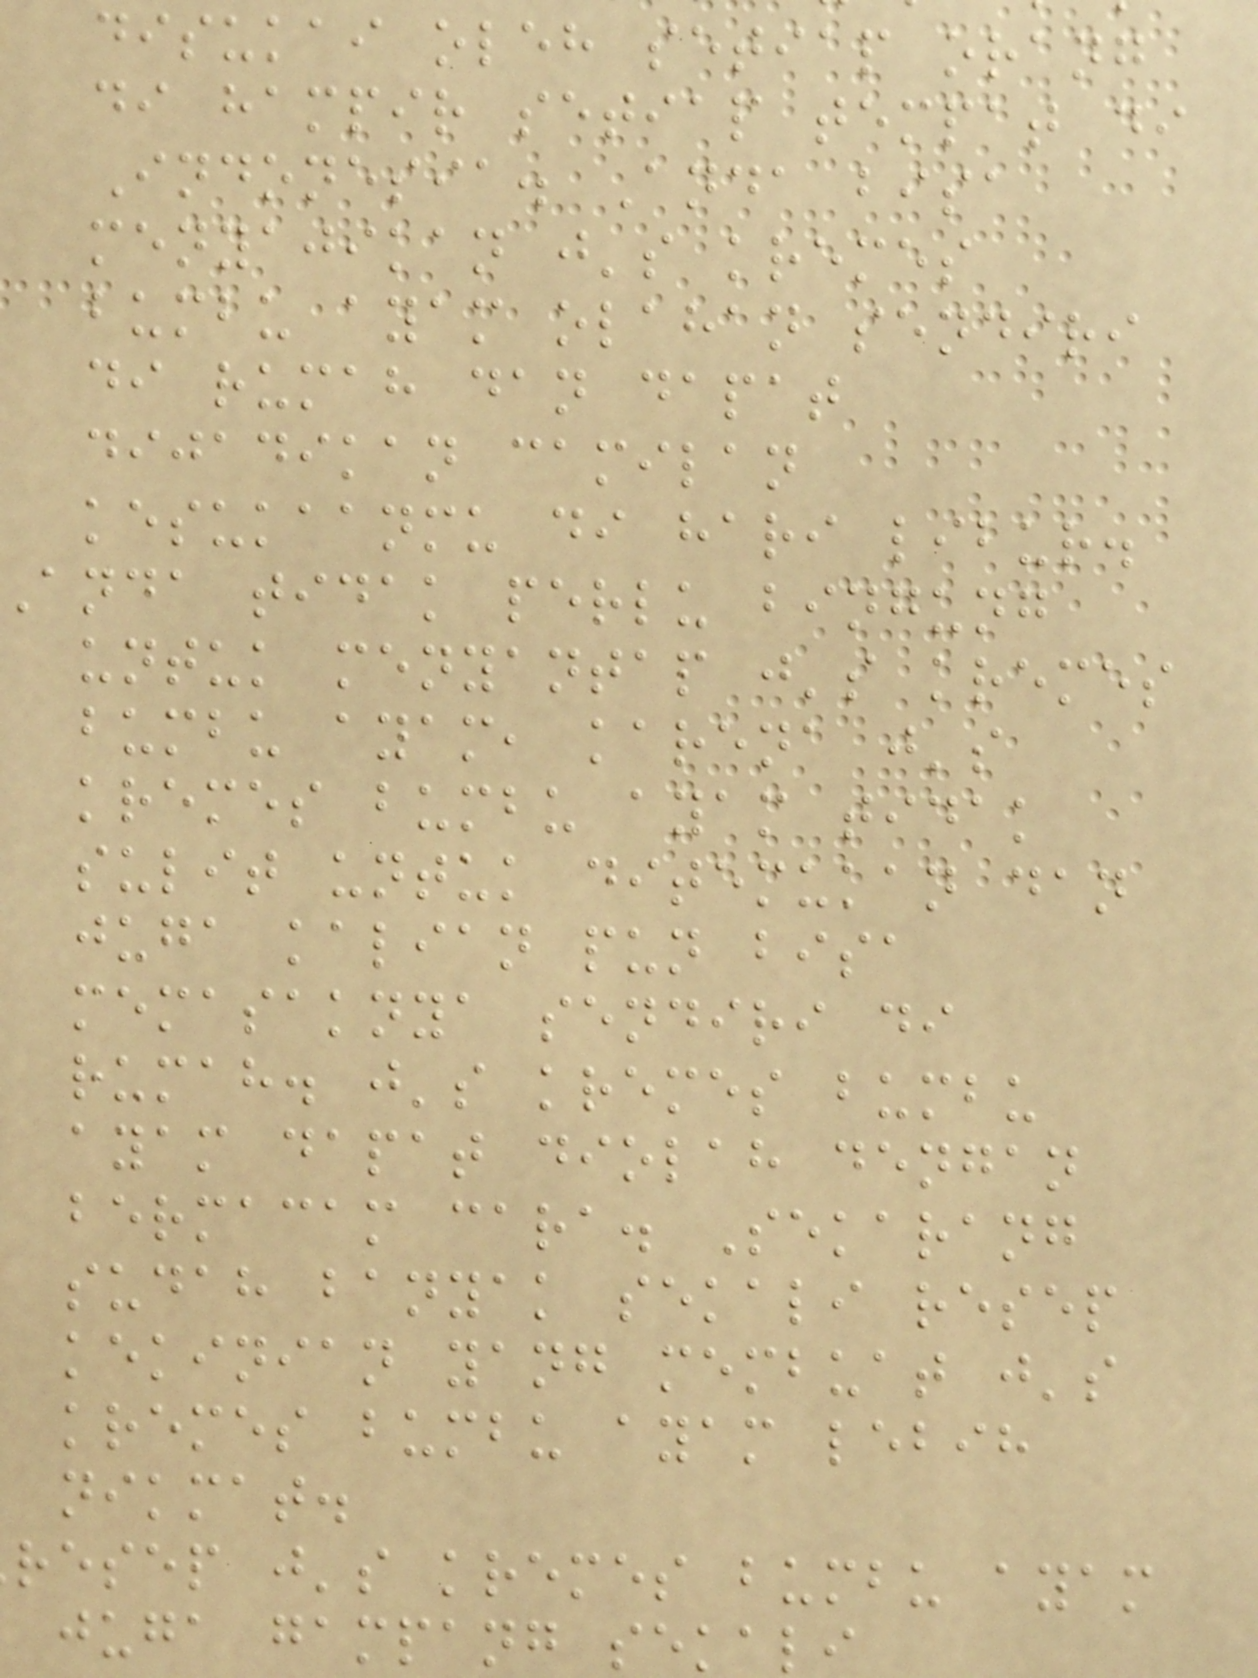disukai oleh setiap orang
di hampir setiap tempat di
Indonesia. Anda bisa
menyajikan j's kremes
bumbu ayam olahan sendiri
di rumah dan dapat
dijadikan camilan
kesukaanmu di hari libur.
anda tidak perlu bingung
untuk menyantap j's kremes
bumbu ayam, karena j's
kremes bumbu ayam tidak
sulit untuk ditemukan dan
juga kalian pun bisa
memasaknya sendiri di
rumah. j's kremes bumbu
ayam dapat diolah dengan
bermacam cara. Sekarang
sudah banyak sekali resep
kekinian yang membuat j's
kremes bumbu ayam lebih
nikmat.
resep j's kremes bumbu ayam
juga gampang sekali
